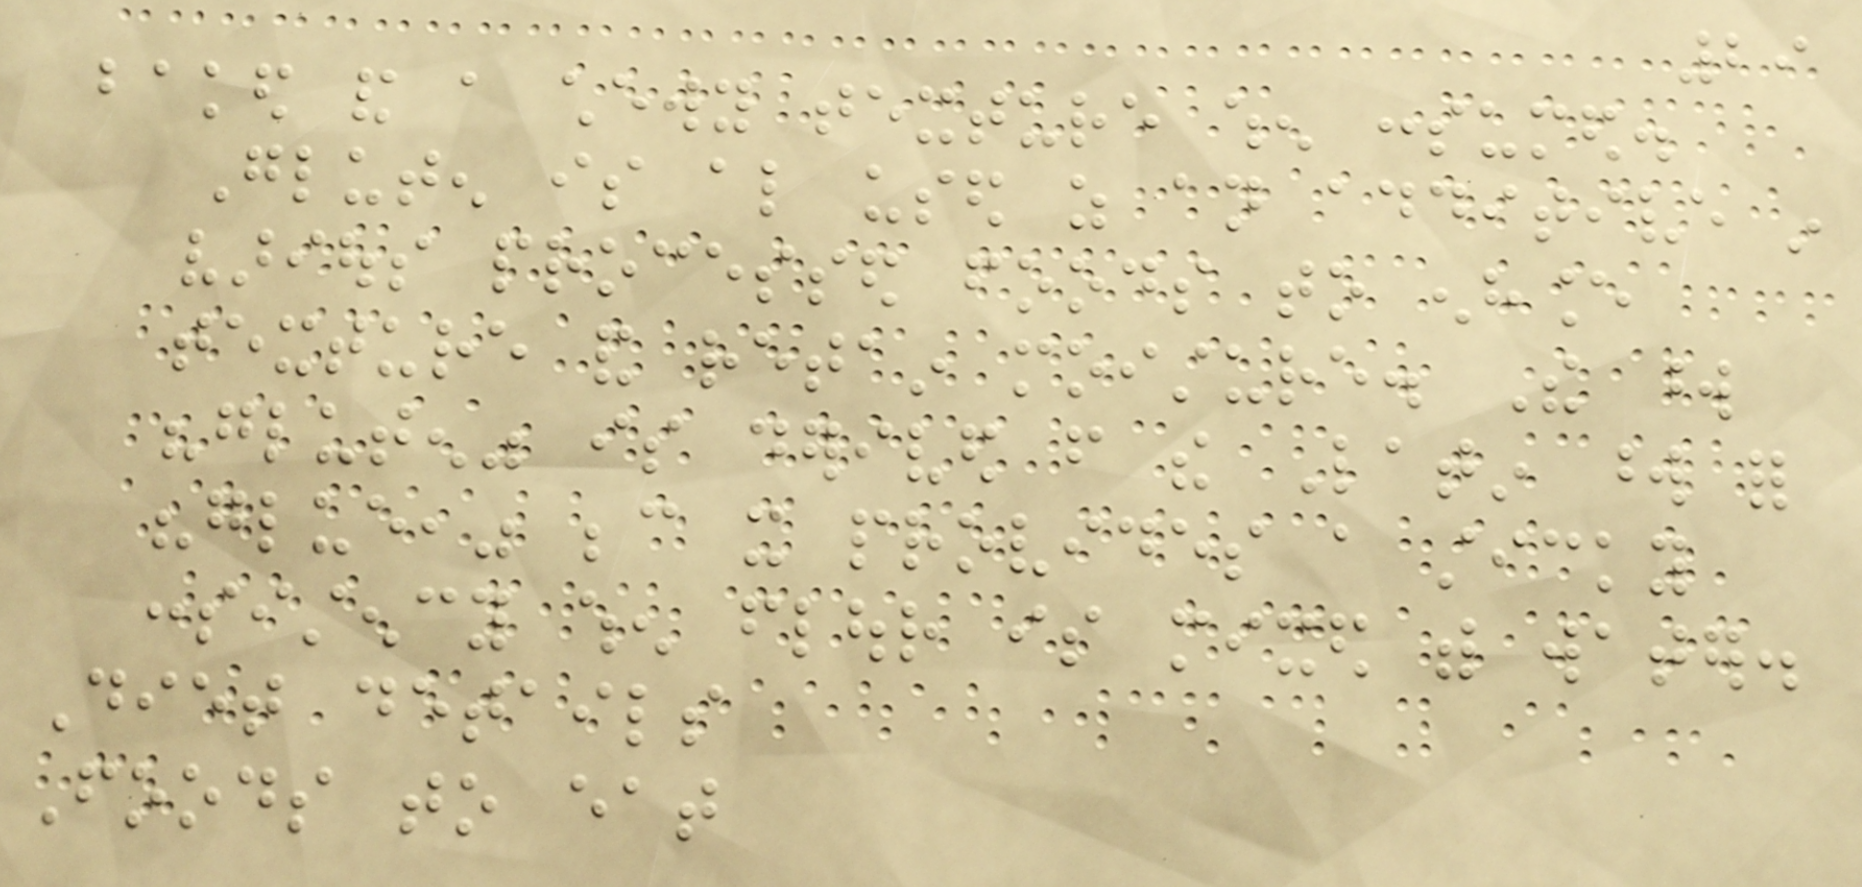29
baked and a chewy texture when consumed.
Gluten is also used as an additive in
various processed foods to enhance
texture and retain moisture. The word
"gluten" is derived from the Latin word for
"glue," because it provides a sticky
consistency when flour is mixed with water.
Diet details
Foods to eat
